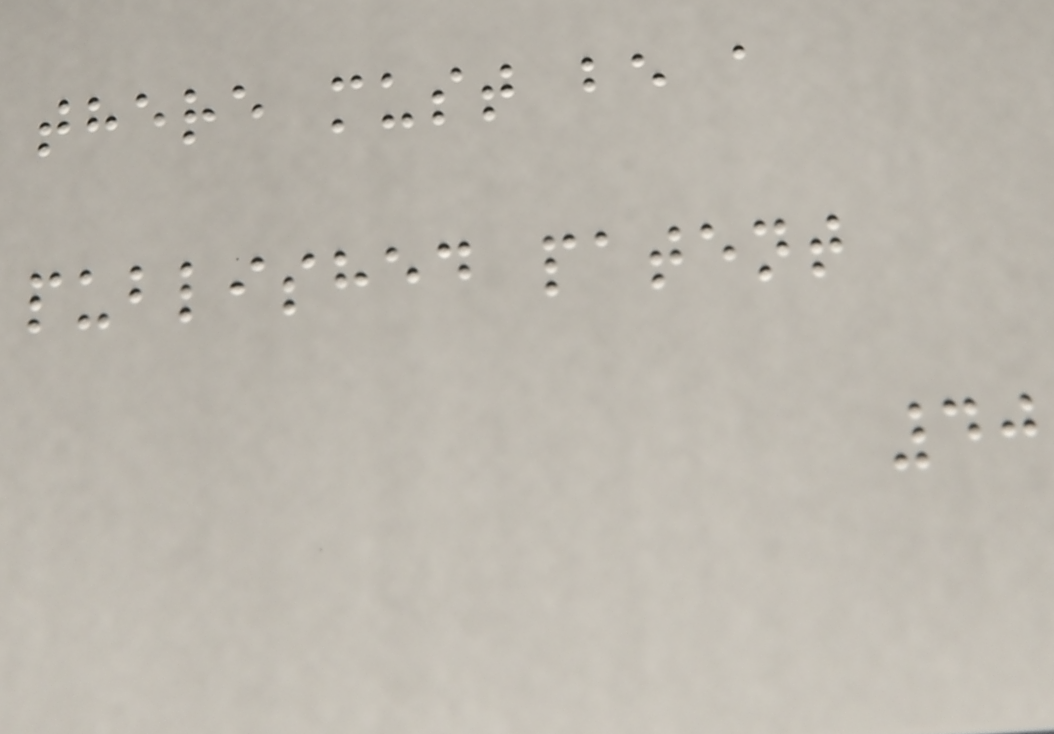there must be a
published patent
40
